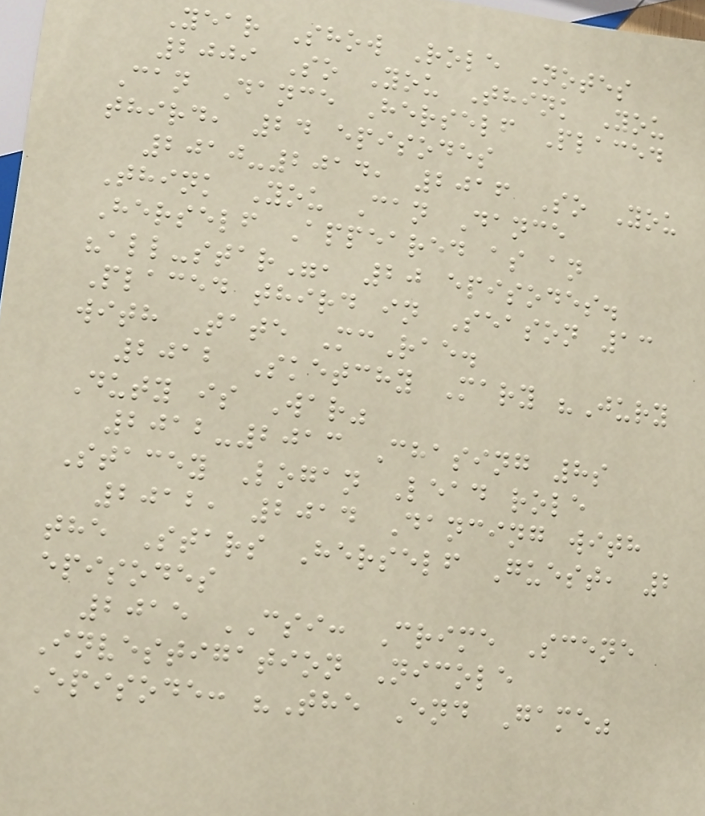Year Show Role Notes
2009 So You Think You
Can Dance Herself Placed
third, 24 episodes
2010-2014, 2016 So You
Think You Can Dance
Herself Appeared as an
"all-star", 20 episodes.
Placed third in Season 13
with Tate McRae.
2012 Sketchy Mary "Jury
Duty is War"
2012-2013 Chasing 8s
Stacey Logan Lead role
2012, 2014 Dancing with
the Stars Herself Guest, 2
episodes
2015 CSI: Crime Scene
Investigation Nicole
Episode: "The End Game"
